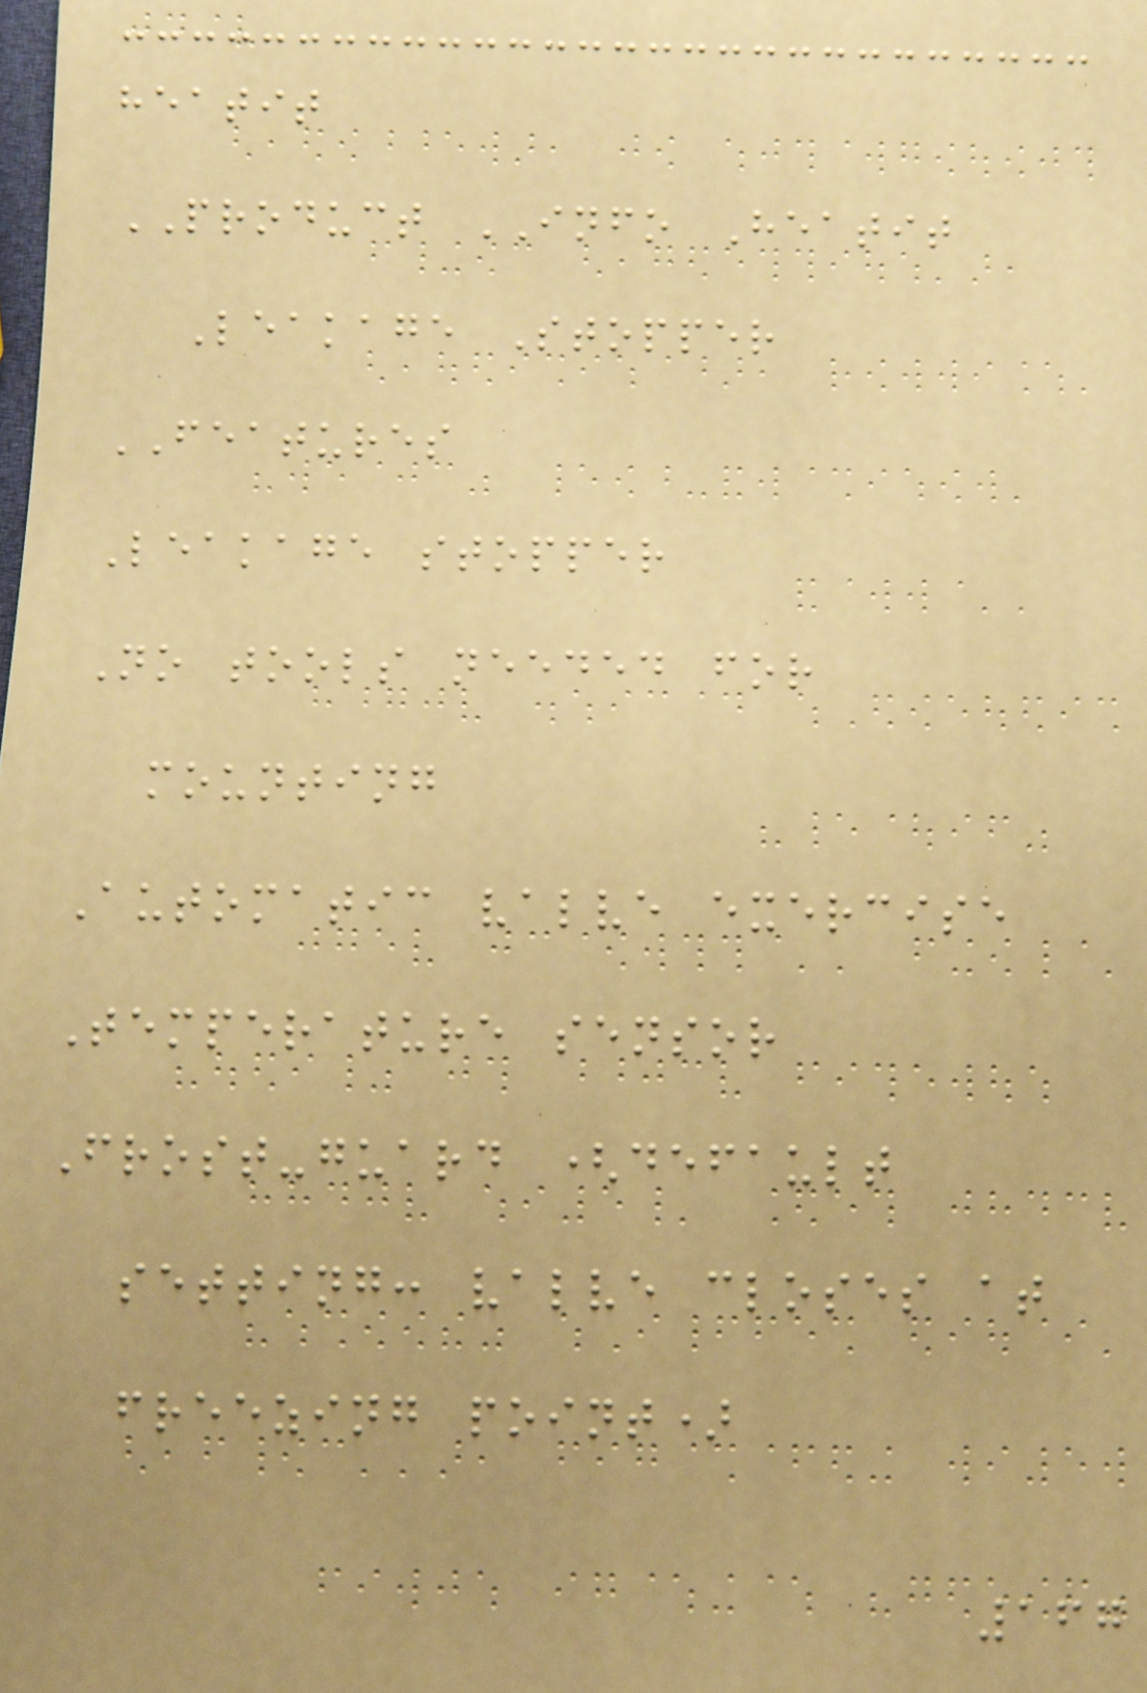heatit
PRODUCT INFO Heatit
Leakage Stopper
FEATURES
Leakage stopper
No tools needed for
mounting
Automatic valve exercise
Temperature sensor
Frost-guard (default
setting: valve closes at
freezing point)
167
